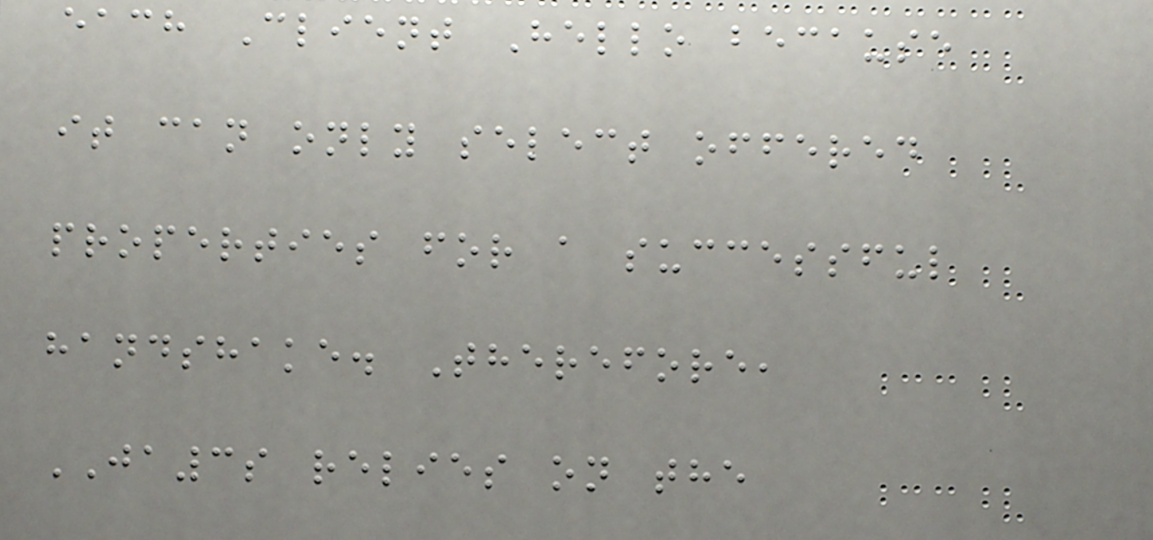each Client Hello because
it can only select offered
properties for a successful
handshake. Therefore,
JA3s relies on the
